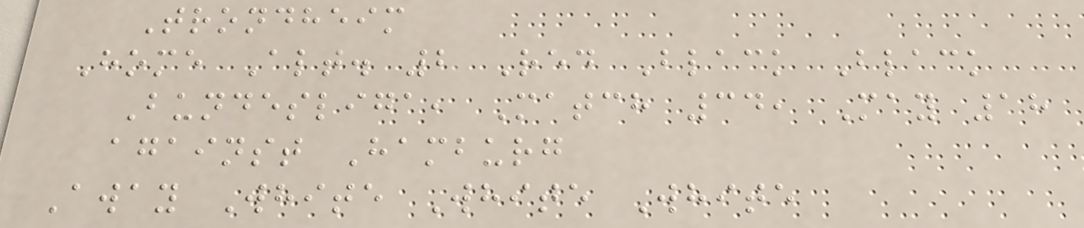Trondheim
Home Alt. 2 Red Black Black
Bundesliga, Match 34, May 18
against Hamburg
Away White White White
